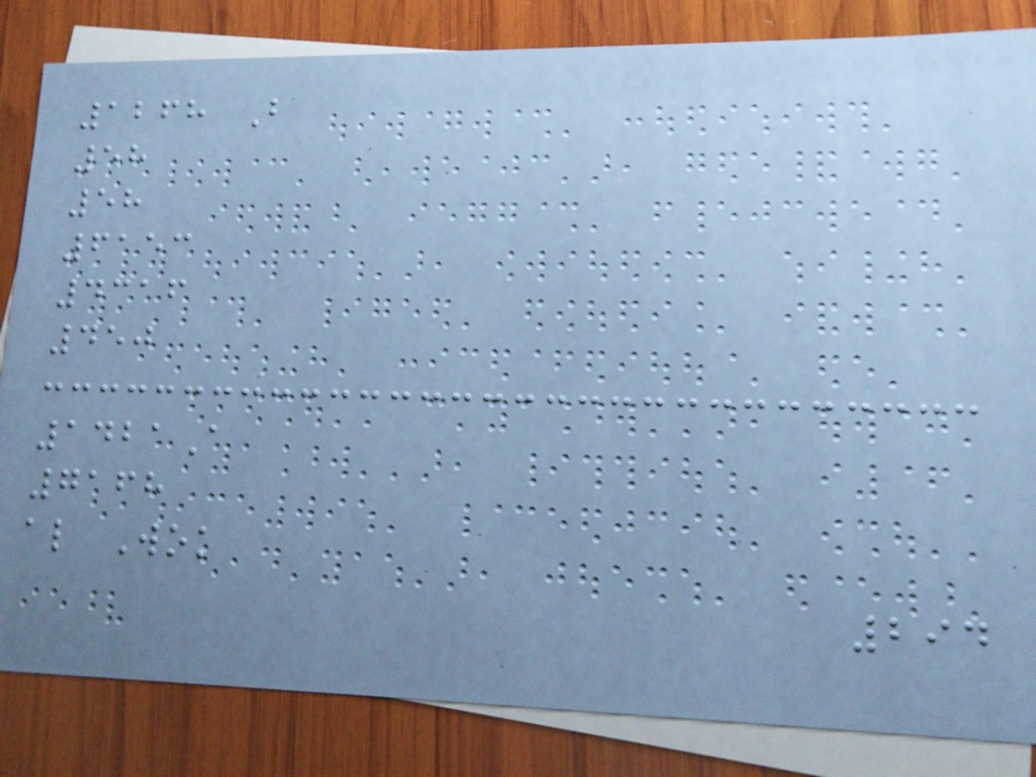1268 B
58
58
6153
4316
450
1421A
7168
al Wok
294
